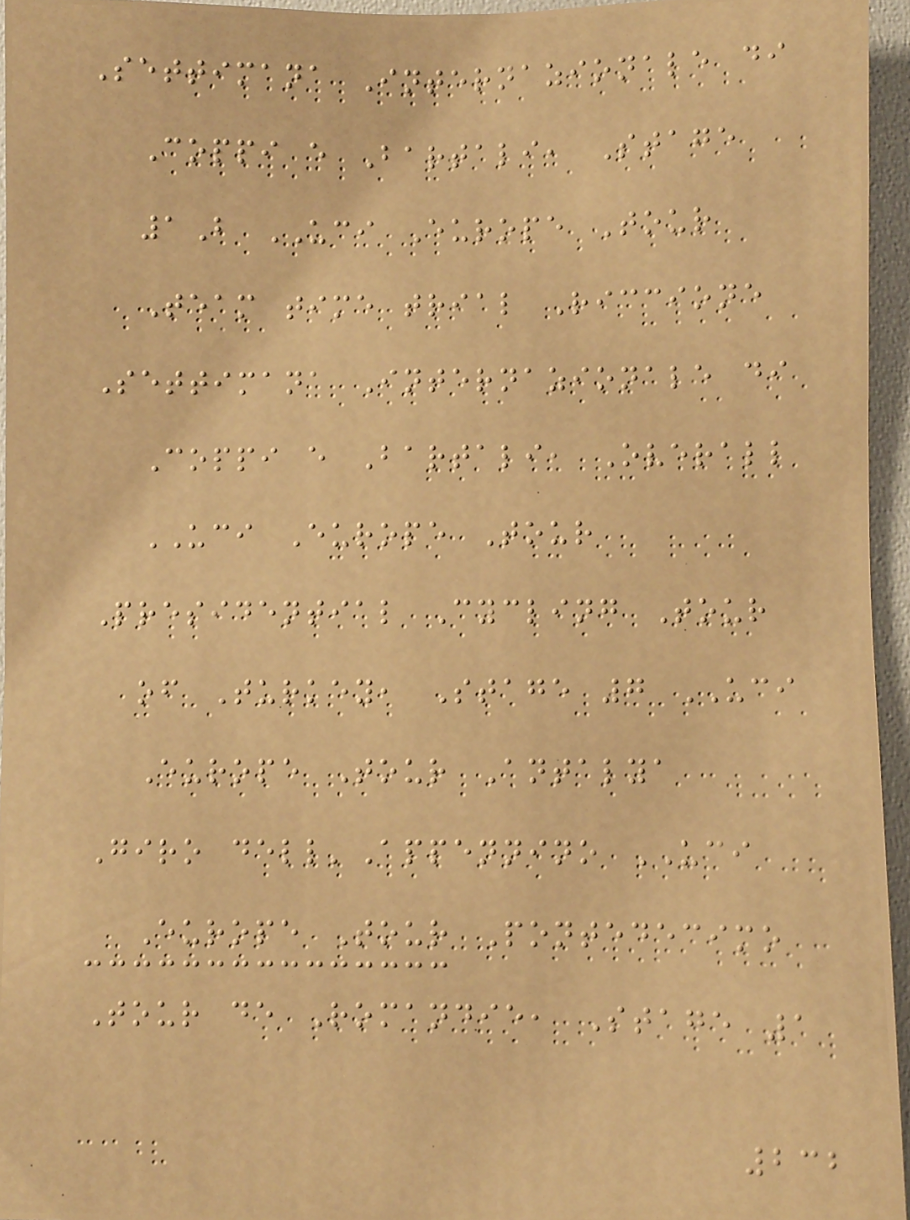Settimana Internazionale di
Coppi e Bartali, Stage
1B UCI Europe Tour
Team time trial Riccione
Settimana Internazionale di
Coppi e Bartali, Overall
UCI Europe Tour
Presidential Cycling Tour
of Turkey, Stage 7 UCI
Europe Tour Antalya
Giro dell'Appennino UCI
Europe Tour Pontedecimo
Tour de Romandie, Stage 1
232
